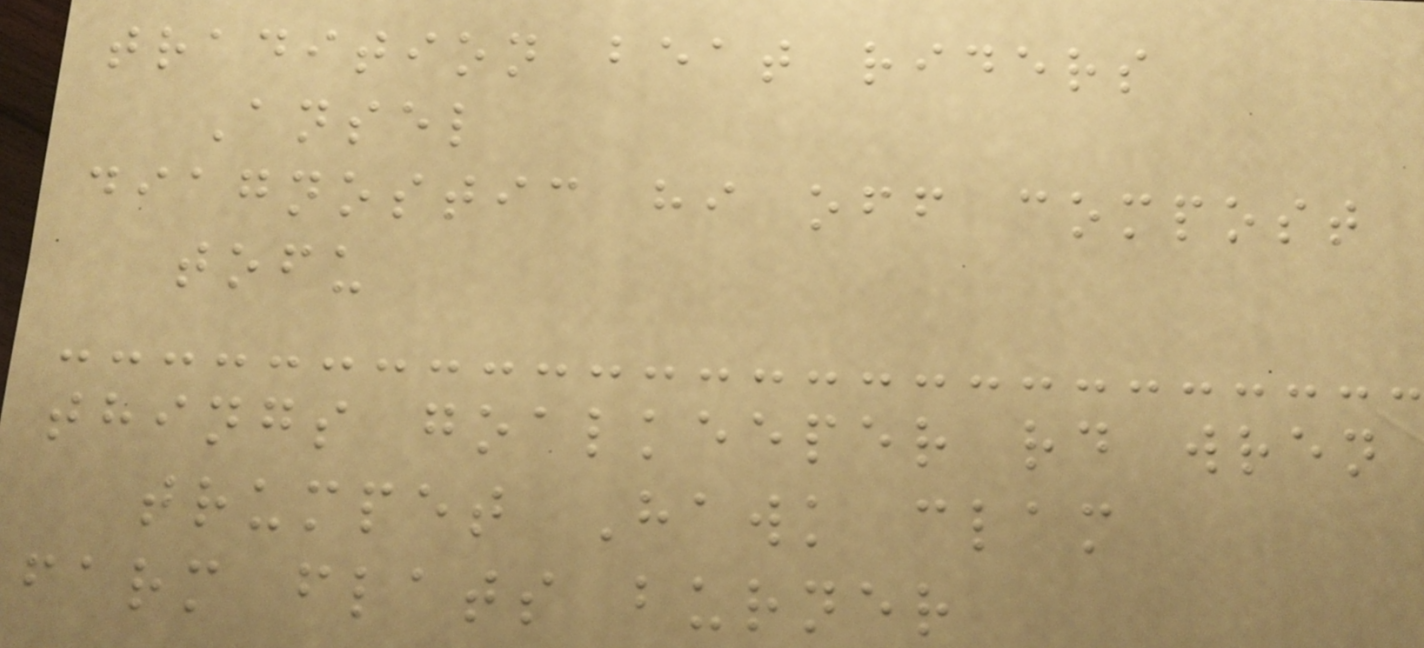tradition beat riders
Ansel
diagnostic hi off compost
tofu
things goalkeeper rd wren
trumpet Hawk clam
farm flats burner
